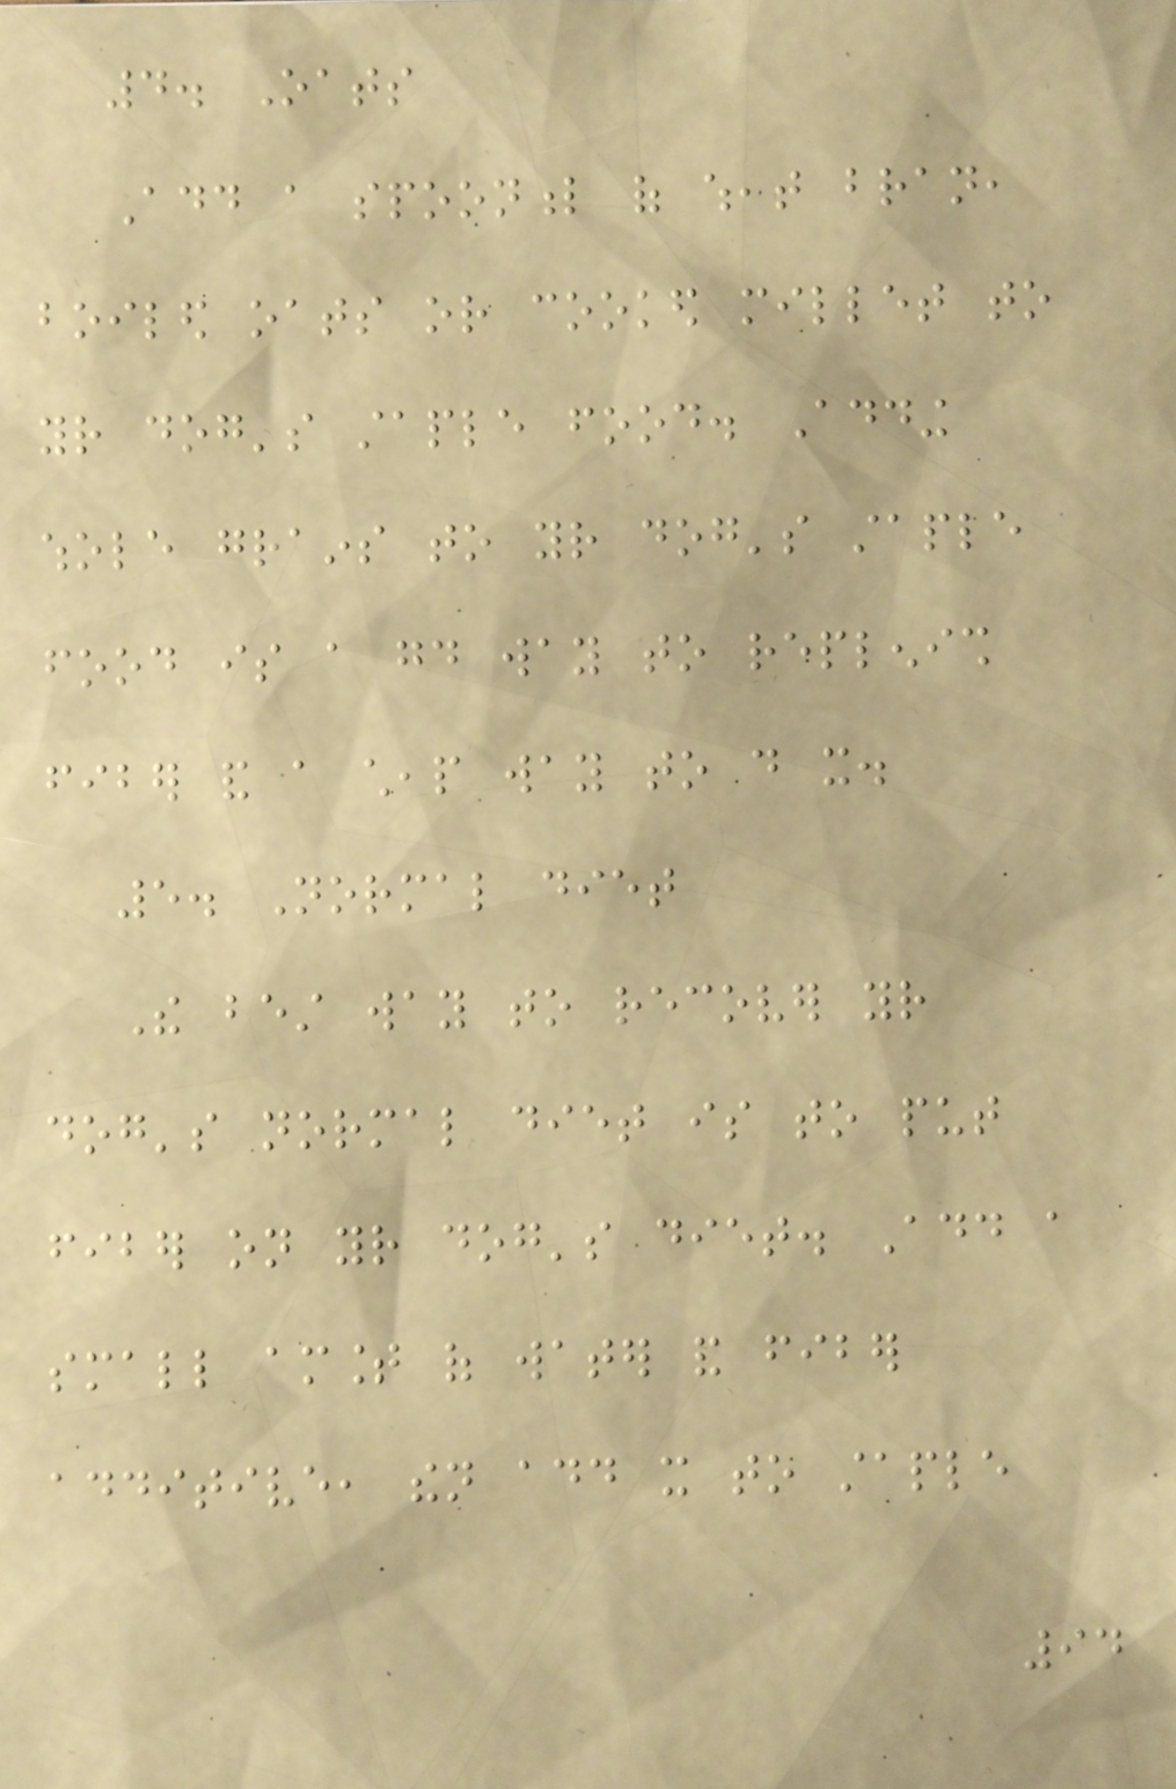4. Oats
Add a spoonful of wheat bran,
boiled oats or cooked millet to
your dog's staple food. Adding
whole grains to your dog's staple
food is a good way to replenish
fiber and a cheap way to do it.
5. Normal diet
The best way to recover your
dog's normal diet is to put
fiber on your dog's diet. Add a
small amount of water and fiber
additive, then add it to staple
94
